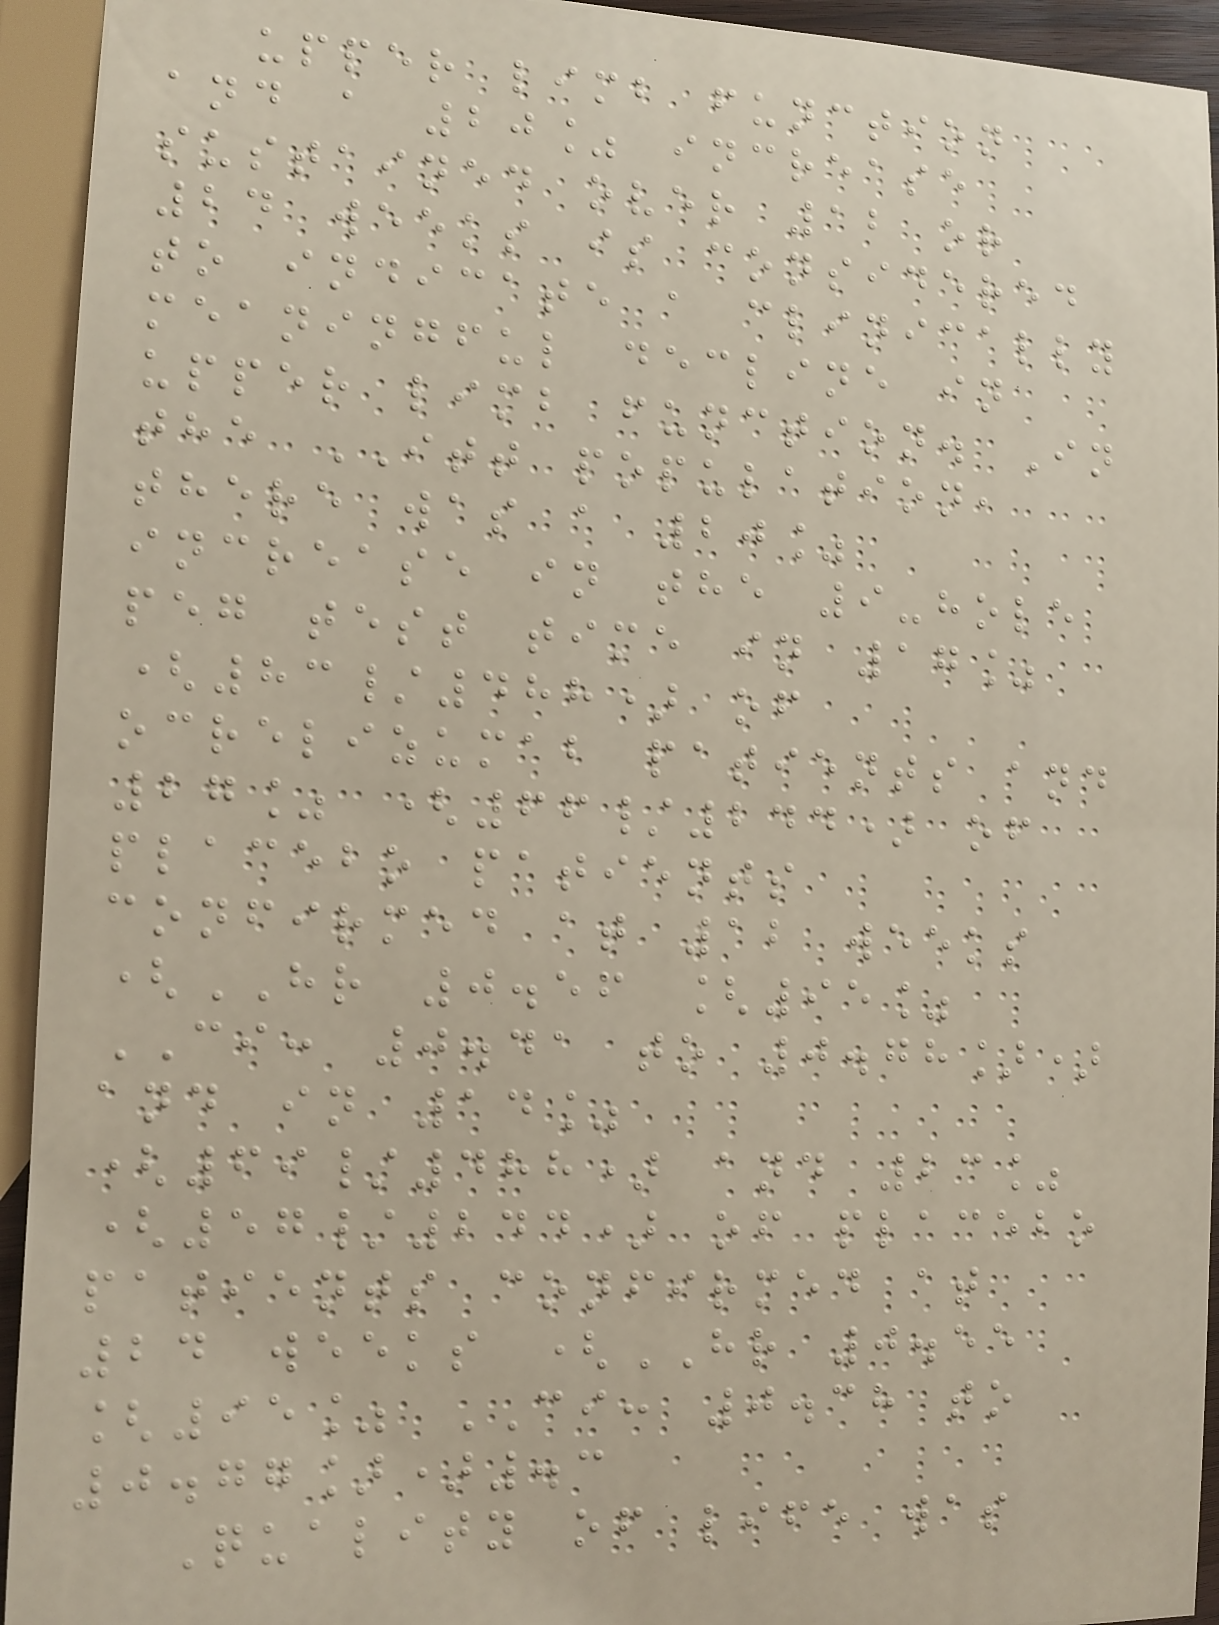upper limb function
and a 20% increase
sustained over 12 or
24 weeks is considered
to indicate a clinically
meaningful decline in
upper limb function. In
the ITT population,
there was a 20%
increase in the 9-hole
peg test time in 17%
(83/488) of
ocrelizumab patients and
27% (66/244) of
placebo patients
confirmed at 12 weeks
(HR 0.56 [95%
CI: 0.41 to 0.78])
and in 14%
(69/488) and 23%
(57/244) of placebo
patients confirmed at
24 weeks (HR 0.55
[95% CI: 0.38 to
0.77]).3
Quality of life was
